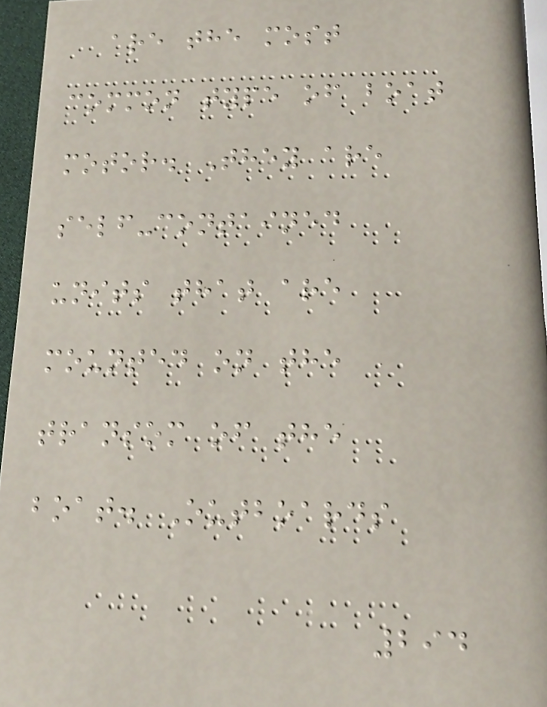are the most
common type of boat
motor. They are
self-contained
units that are
mounted on the
transom of the
boat. Outboards
294
